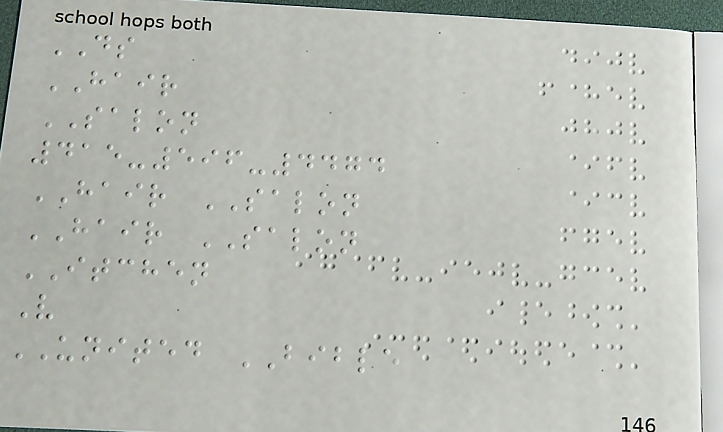DS
HAIR
SALON
415-596-4474
HAIR SALON
HAIR SALON
ITCHEN
V
UNITED BIBLE
